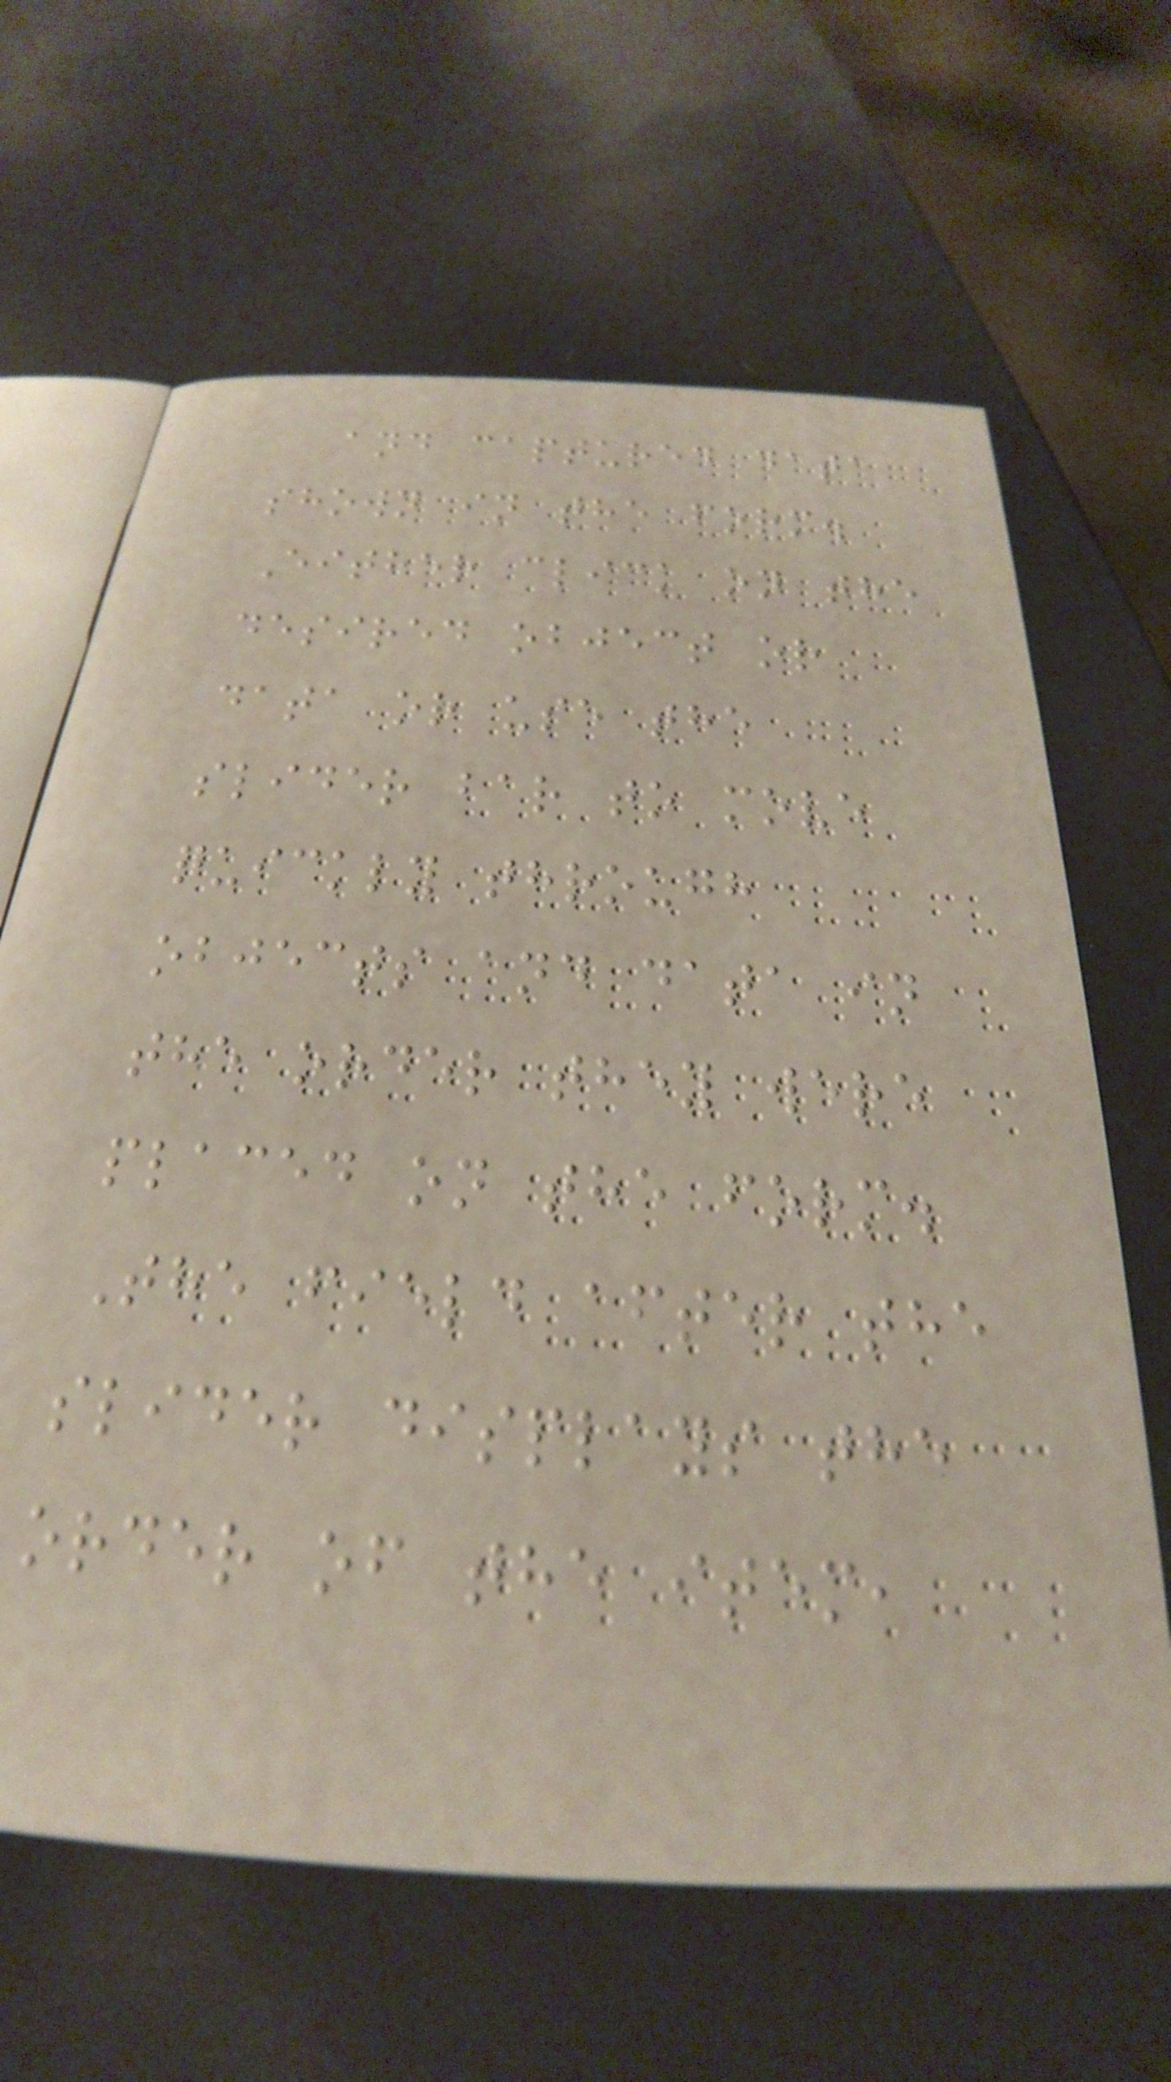and captured data
shown in the form.
Either click on the
desired object or
data or use the
slider bar to move
quickly through
objects and data in
the order they were
placed on the form.
The field after the
slider displays the
order of the item,
